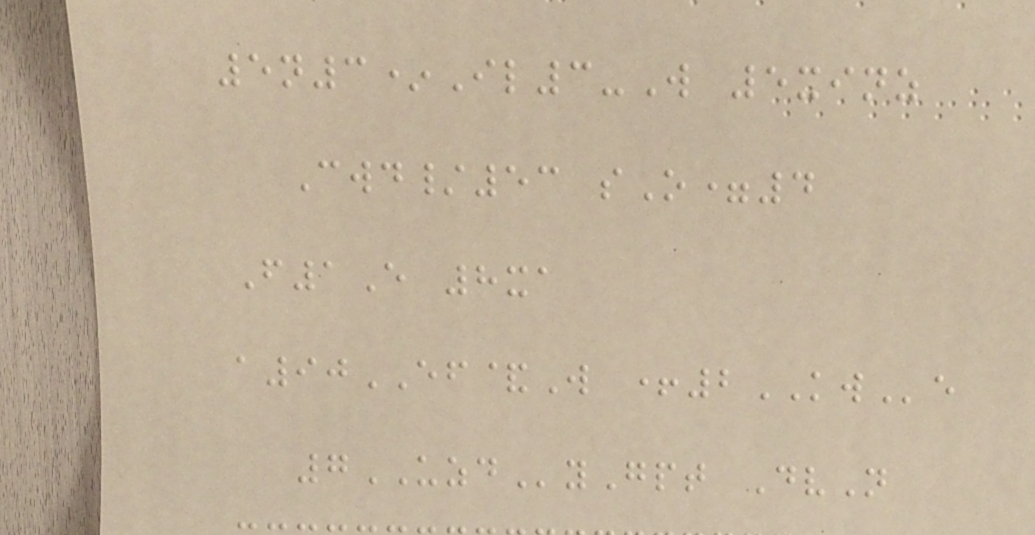5n3*Il3-W 5xinz
Cwd/53 sO=4
F1E 8xa
a90EF&W +2KWe
7UZDyGpt DvN
